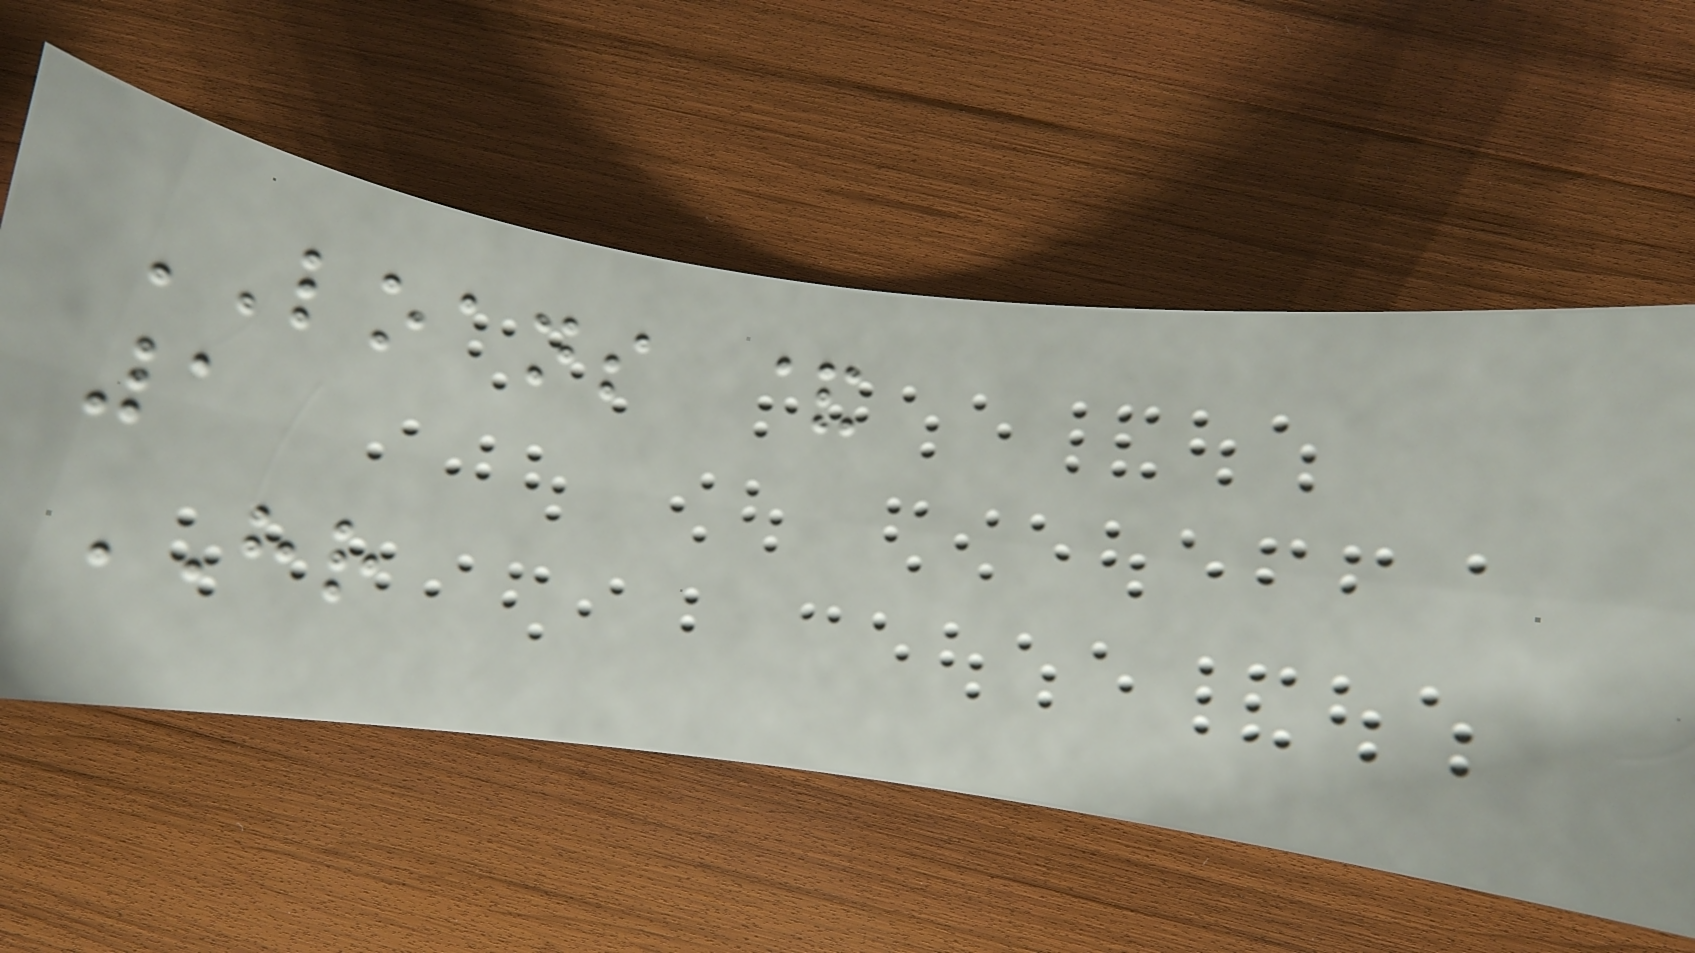LOANS &
1
HR
